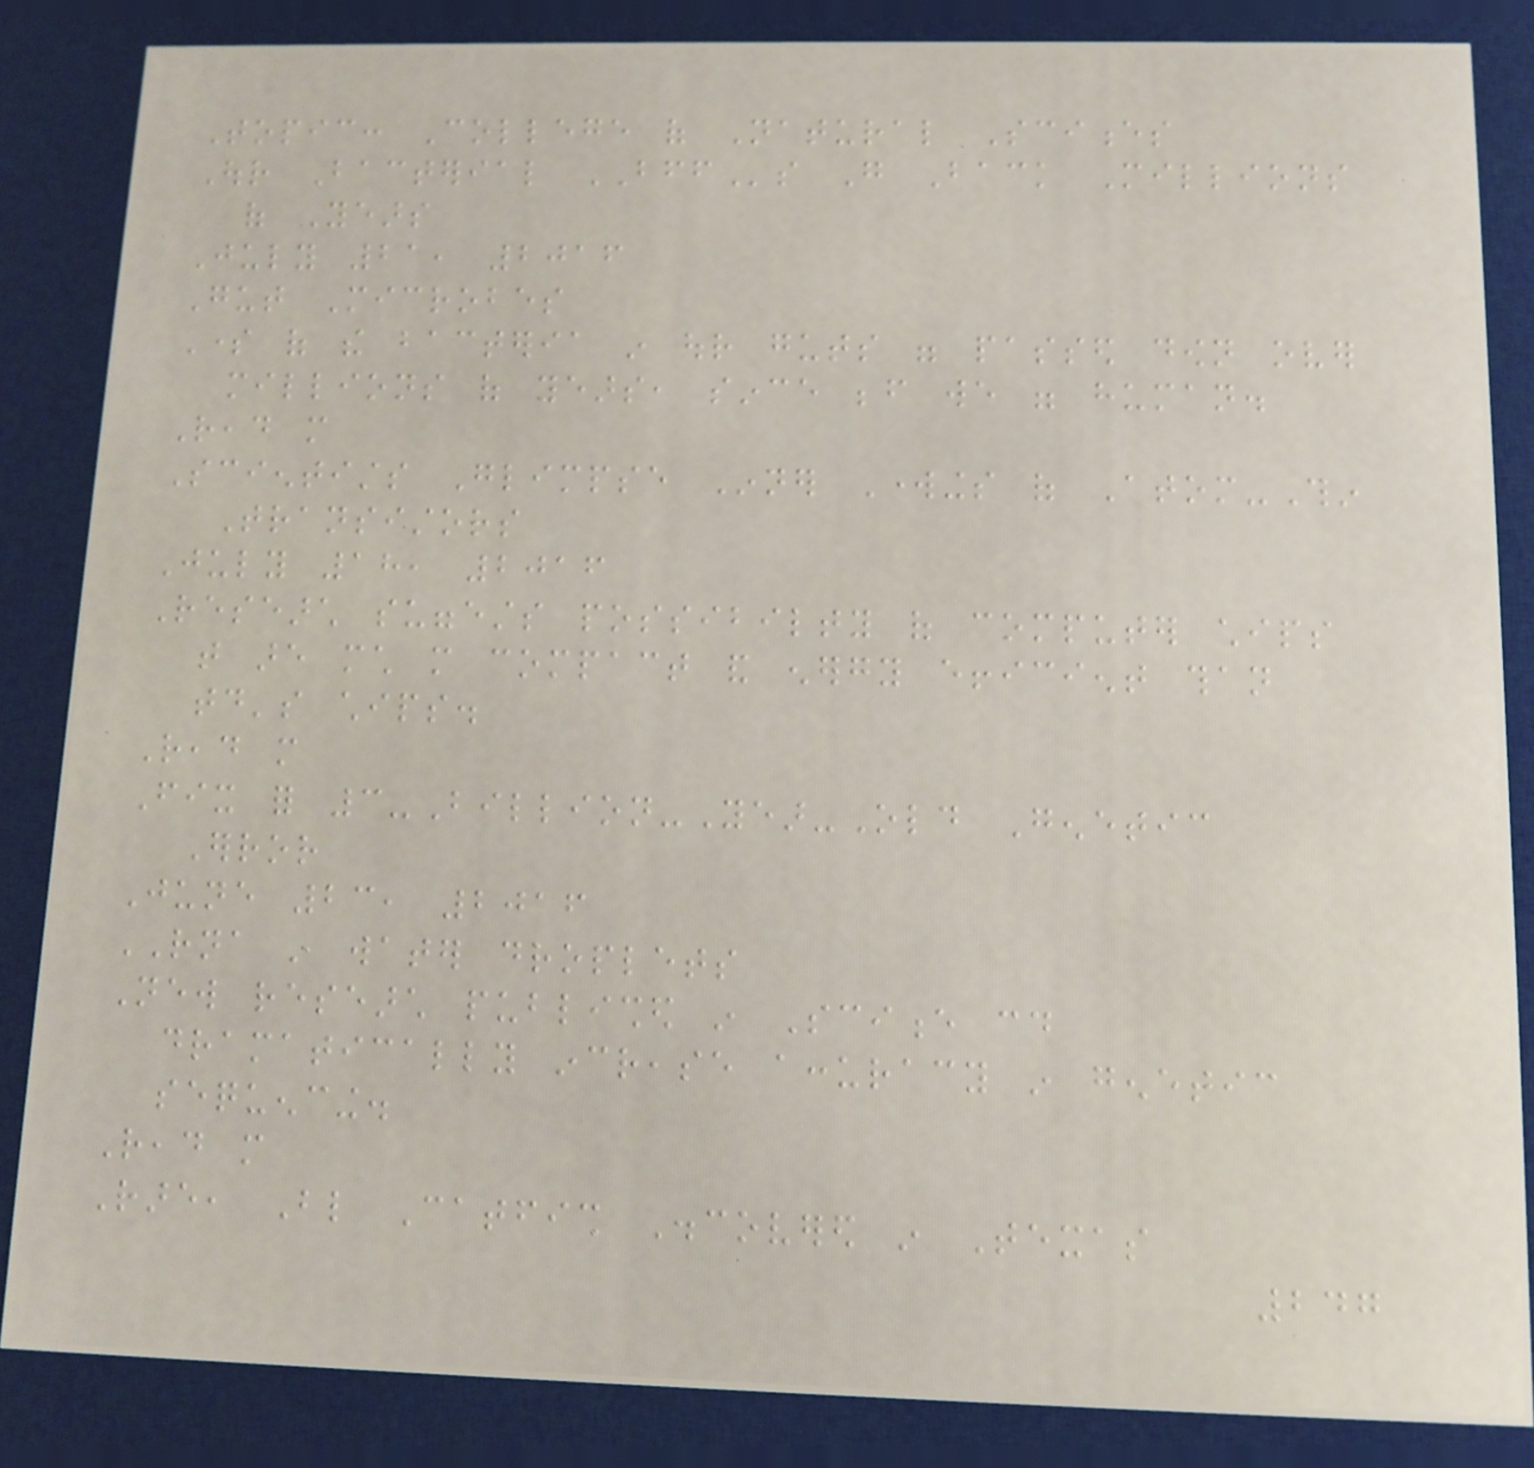Topic: College of Natural Sciences
Our Bacterial BFFs Go Back Millions
of Years
July 21, 2016
Gut Microbes
Some of the bacteria in our guts were passed down over
millions of years, since before we were human.
Read more
Scientists Glimpse Inner Workings of Atom-Thin
Transistors
July 18, 2016
Research suggests possibilty of computer chips
that are much more compact and energy efficient than
today's chips.
Read more
Fix for 3-Billion-Year-Old Genetic
Error
June 23, 2016
RNA in water droplets
New research published in Science could
dramatically increase accuracy in genetic
sequencing.
Read more
Rare, Blind Catfish Discovered in Texas
247
